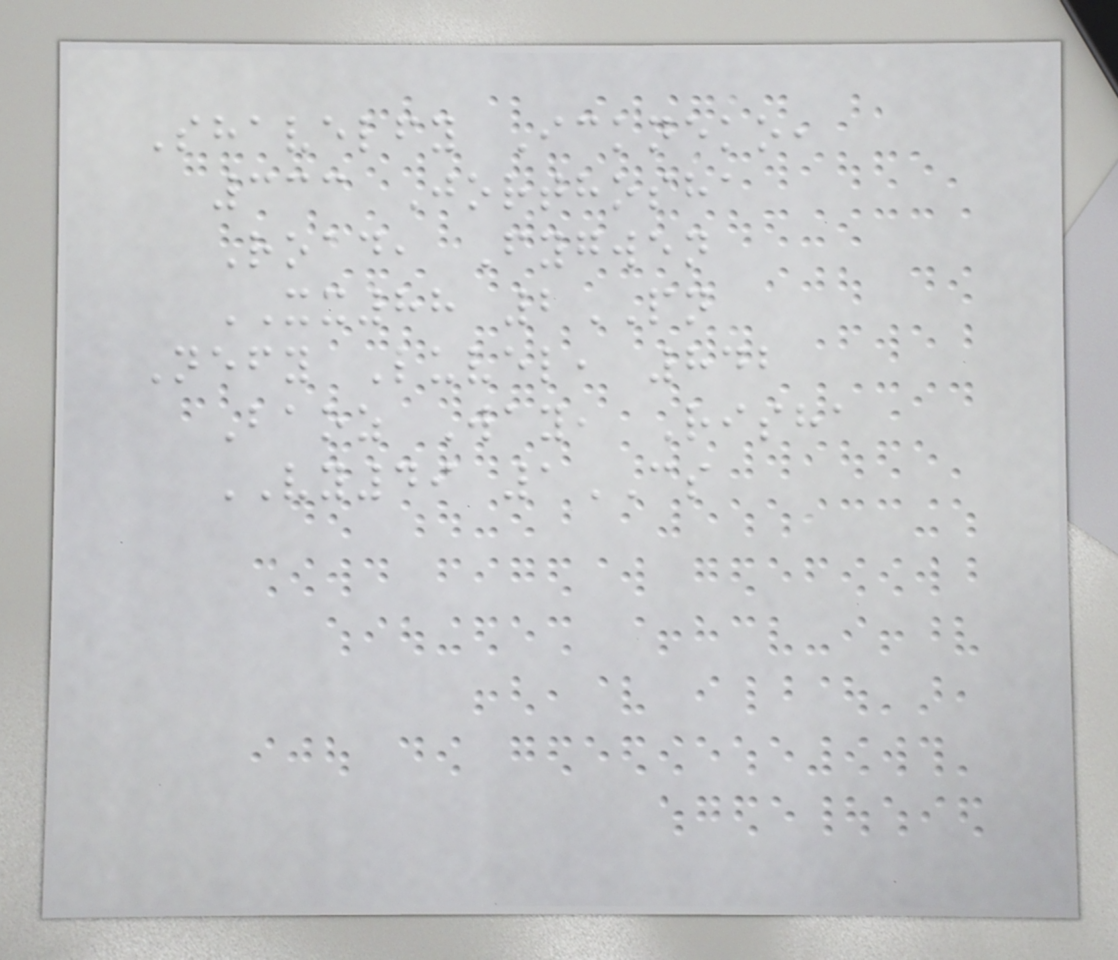Shavelfy Ickneko,
333 Jorthosha
Road, Fygwen
XX88 2PN
Nefy Luvel, 842
Baoz Way, Risha
VY49 1CS
